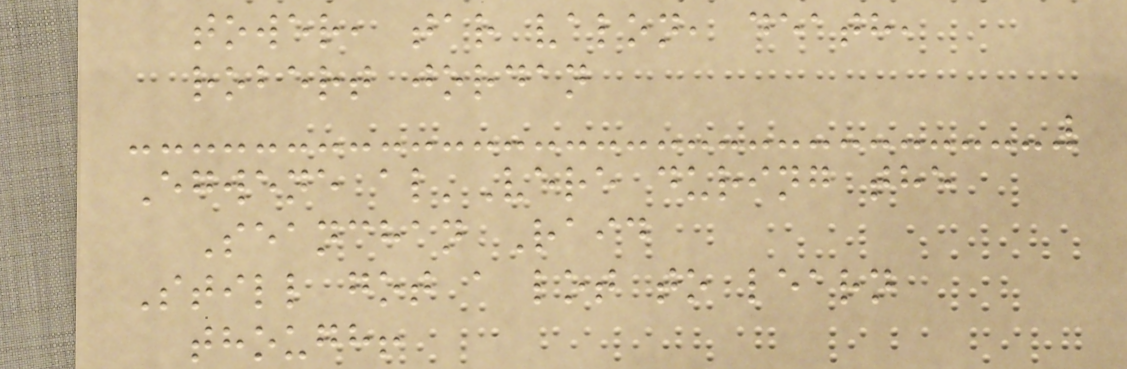tower, tar valon, death,
robert jordan
Egwene al'Vere during the
Seanchan Raid
Still got a lot to learn
though!
